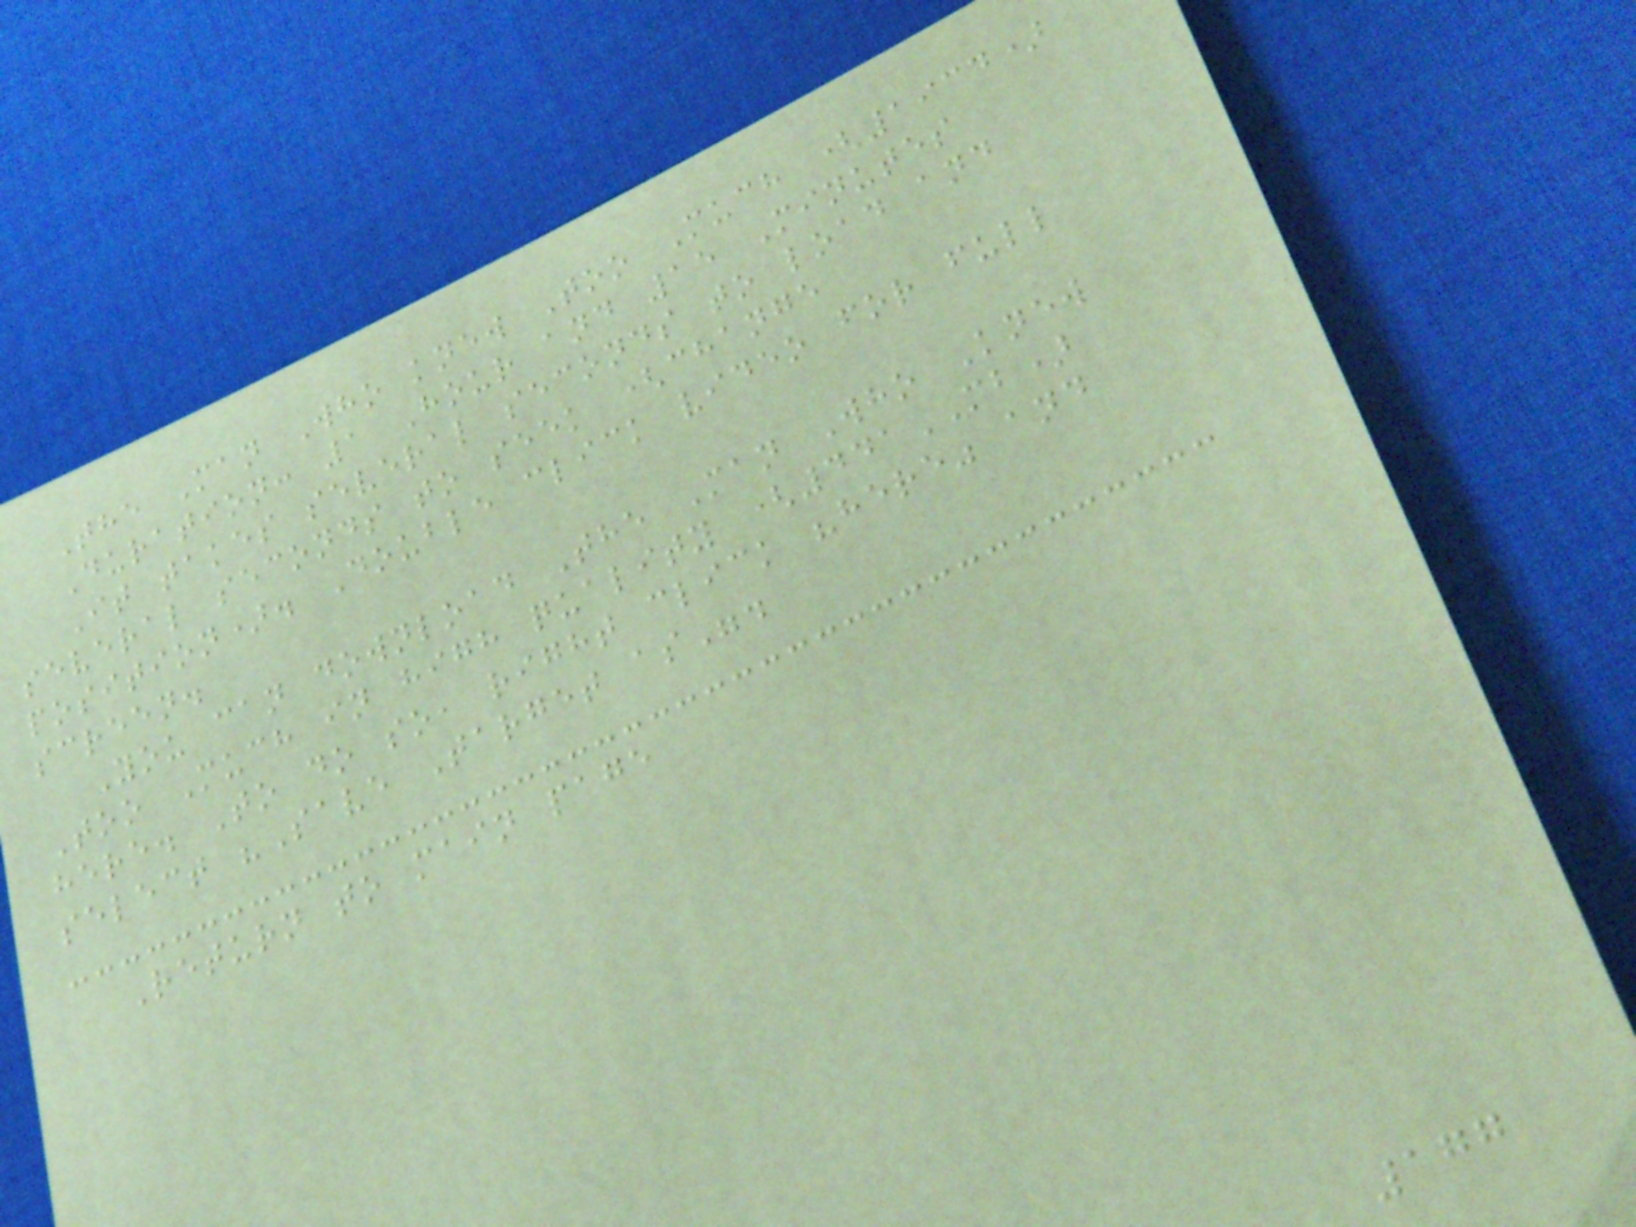The Man Who knew Too Much (1934)
Duration: 1 Hour and 15 Minutes
It takes several seconds to load and
several seconds to seek (change
position). Double click video for full
screen.
You can download The Man Who Knew
Too Much in high quality (441MB)
here. To do so, right click "here" and
select "Save Target as".
Return to main page
177
